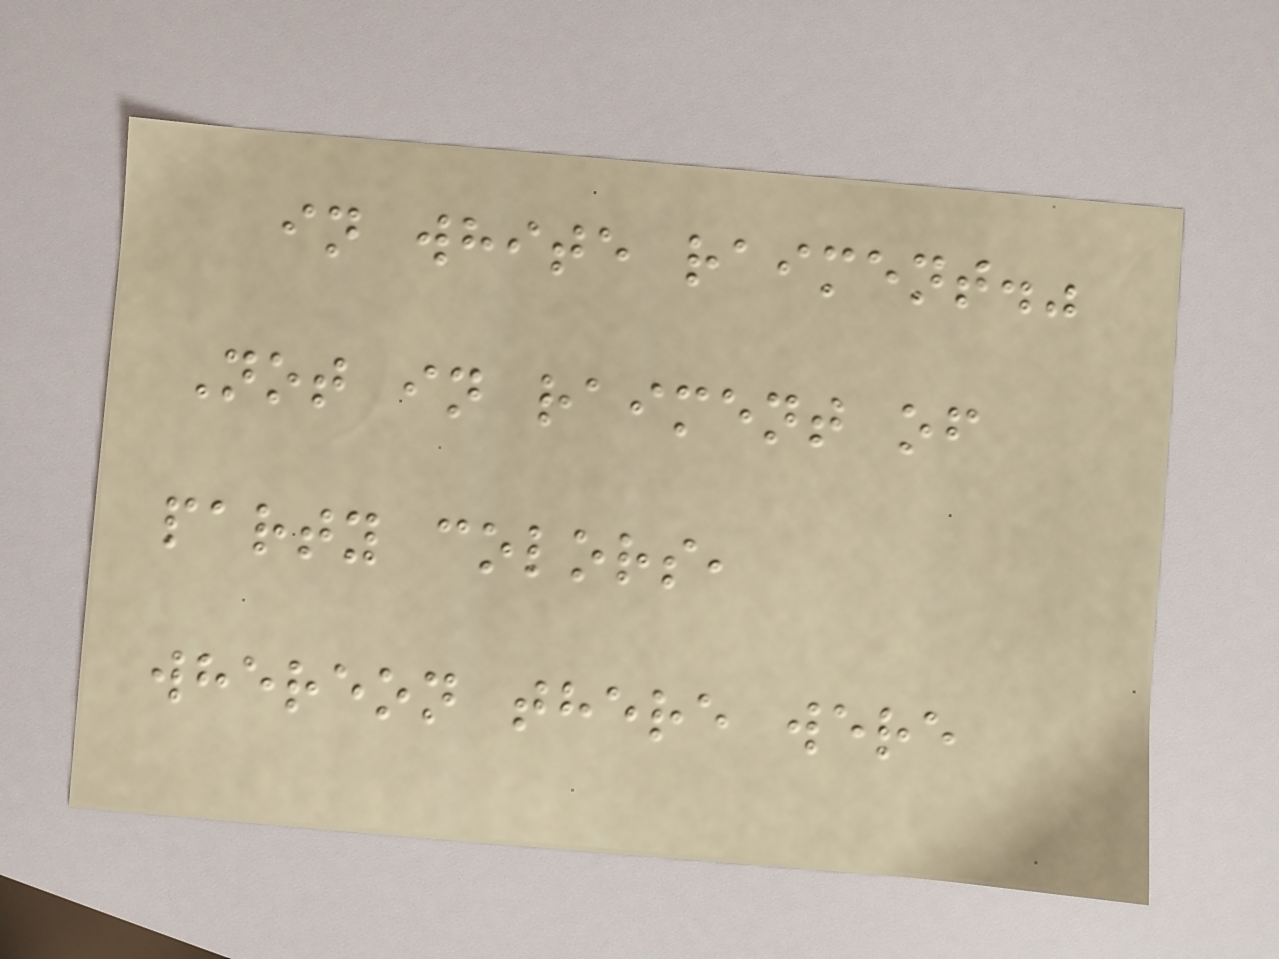in white raiment."
Not in raiment of
party colors,
whereon there were
